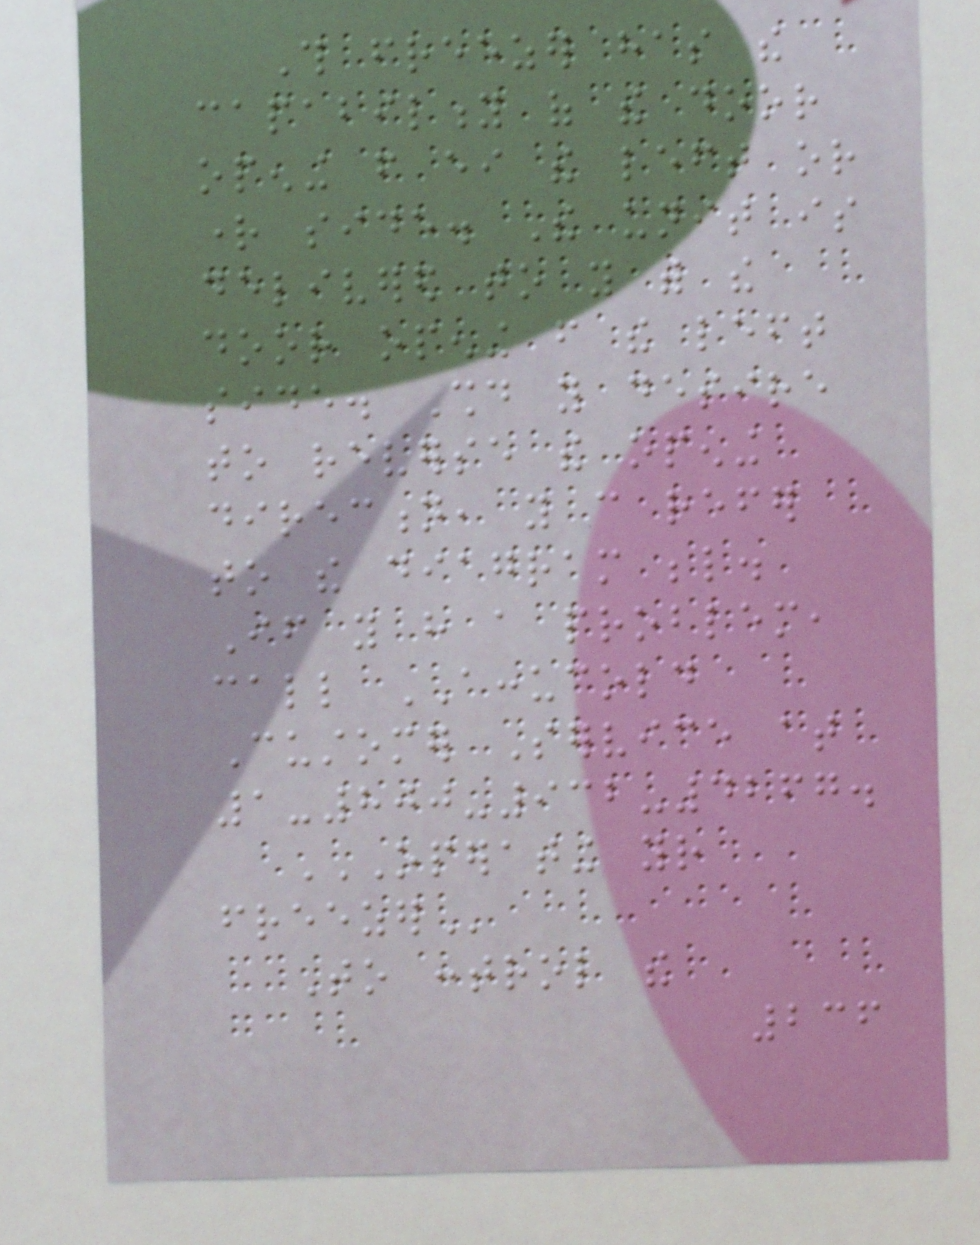This freezer has the
capability of the door
opening from either the left or
right side. The unit is
delivered to you with the
door opening from the left
side. Should you desire
to reverse the opening
direction, you can refer
to the diagram below.
If you have a problem,
call ACCUCOLD
Customer Service at
1-800-932-4267.
OPERATING YOUR
FREEZER
To control the
236
